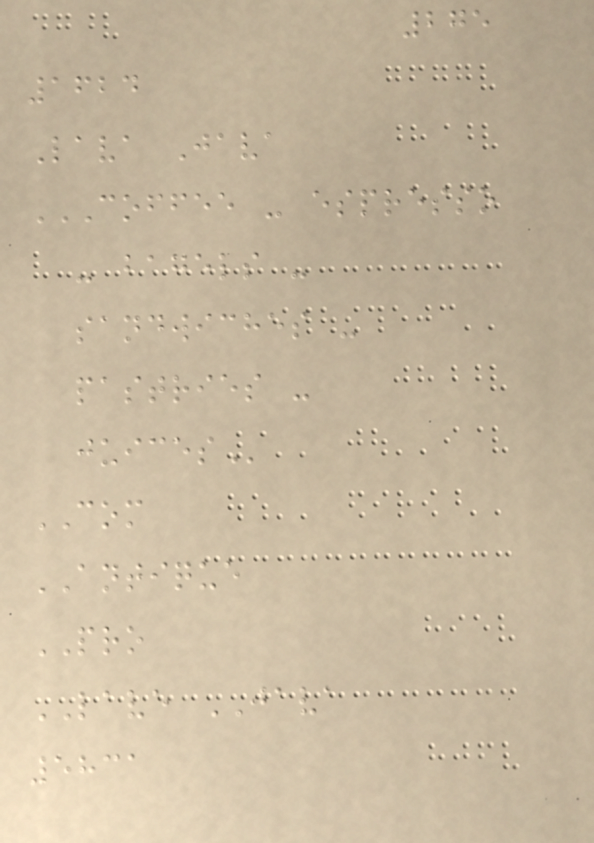275
1624
Lava Java
COFFEE - ESPRESSO
- BAGELS -
SANDWICHES -
PASTRIES -
JUICES
COM
ANTIQUE
PRO
LAVE JAVA
5831
